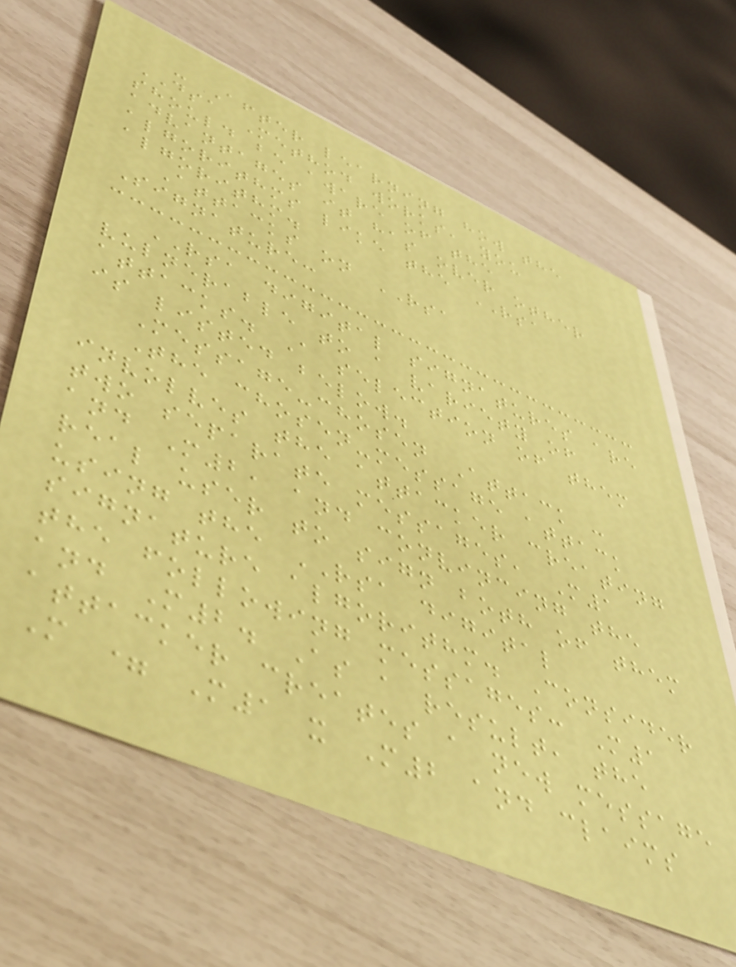- After learning how the
DSA Method works, you
should be aware of the
advantages it has over other
algorithms like the RSA
algorithm.
Attacks on RSA
Signature:
RSA digital signatures are
vulnerable to a variety of
attacks. A selection of them
is listed below.
Message-chosen Attack :
The chosen-message attack
involves the attacker creating
two separate messages, M1
and M2, and convincing the
real user to sign both of them
using the RSA digital
signature algorithm. Consider
the following messages: M1
and M2. As a result, the
attacker creates a new message
M = M1 x M2 and claims
